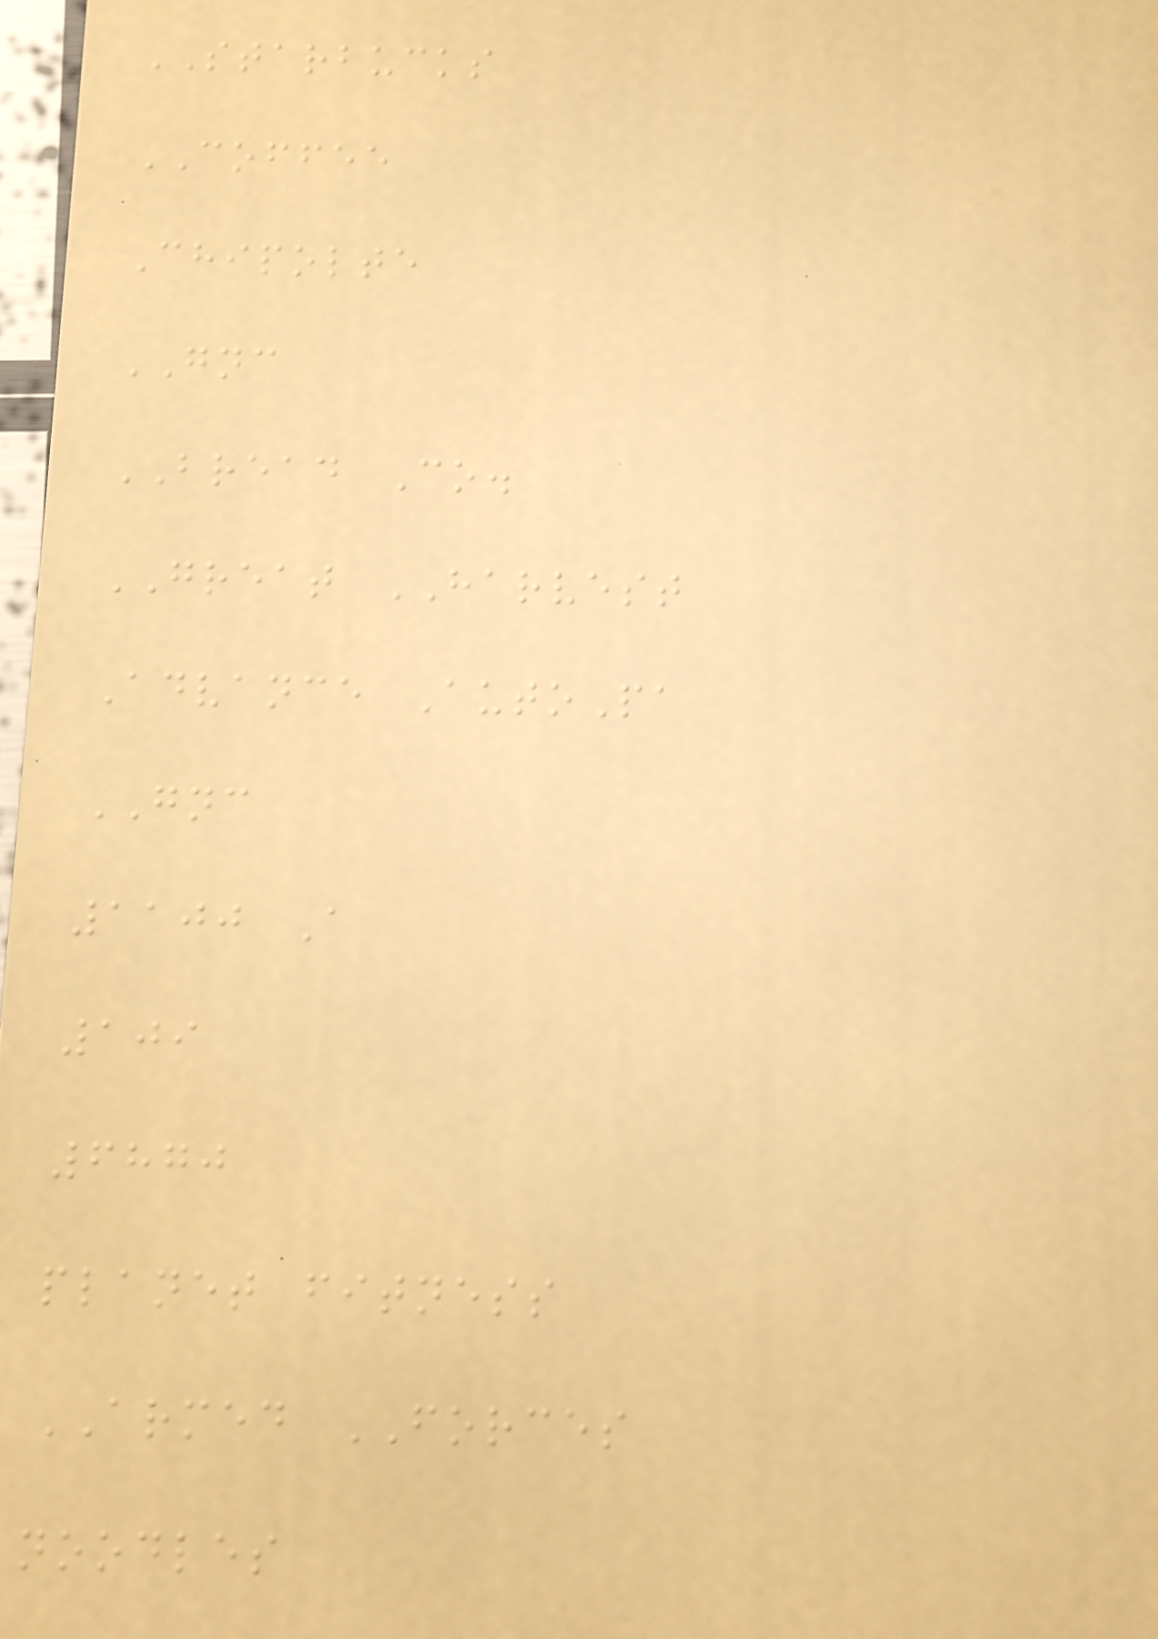STARBUCKS
COFFEE
Chipolte
GNC
BREAD Co.
GREAT HARVEST
Advance AutoPa
GNC
1100 A
109
6870
planet fitness
ARMED FORCES
noodles
